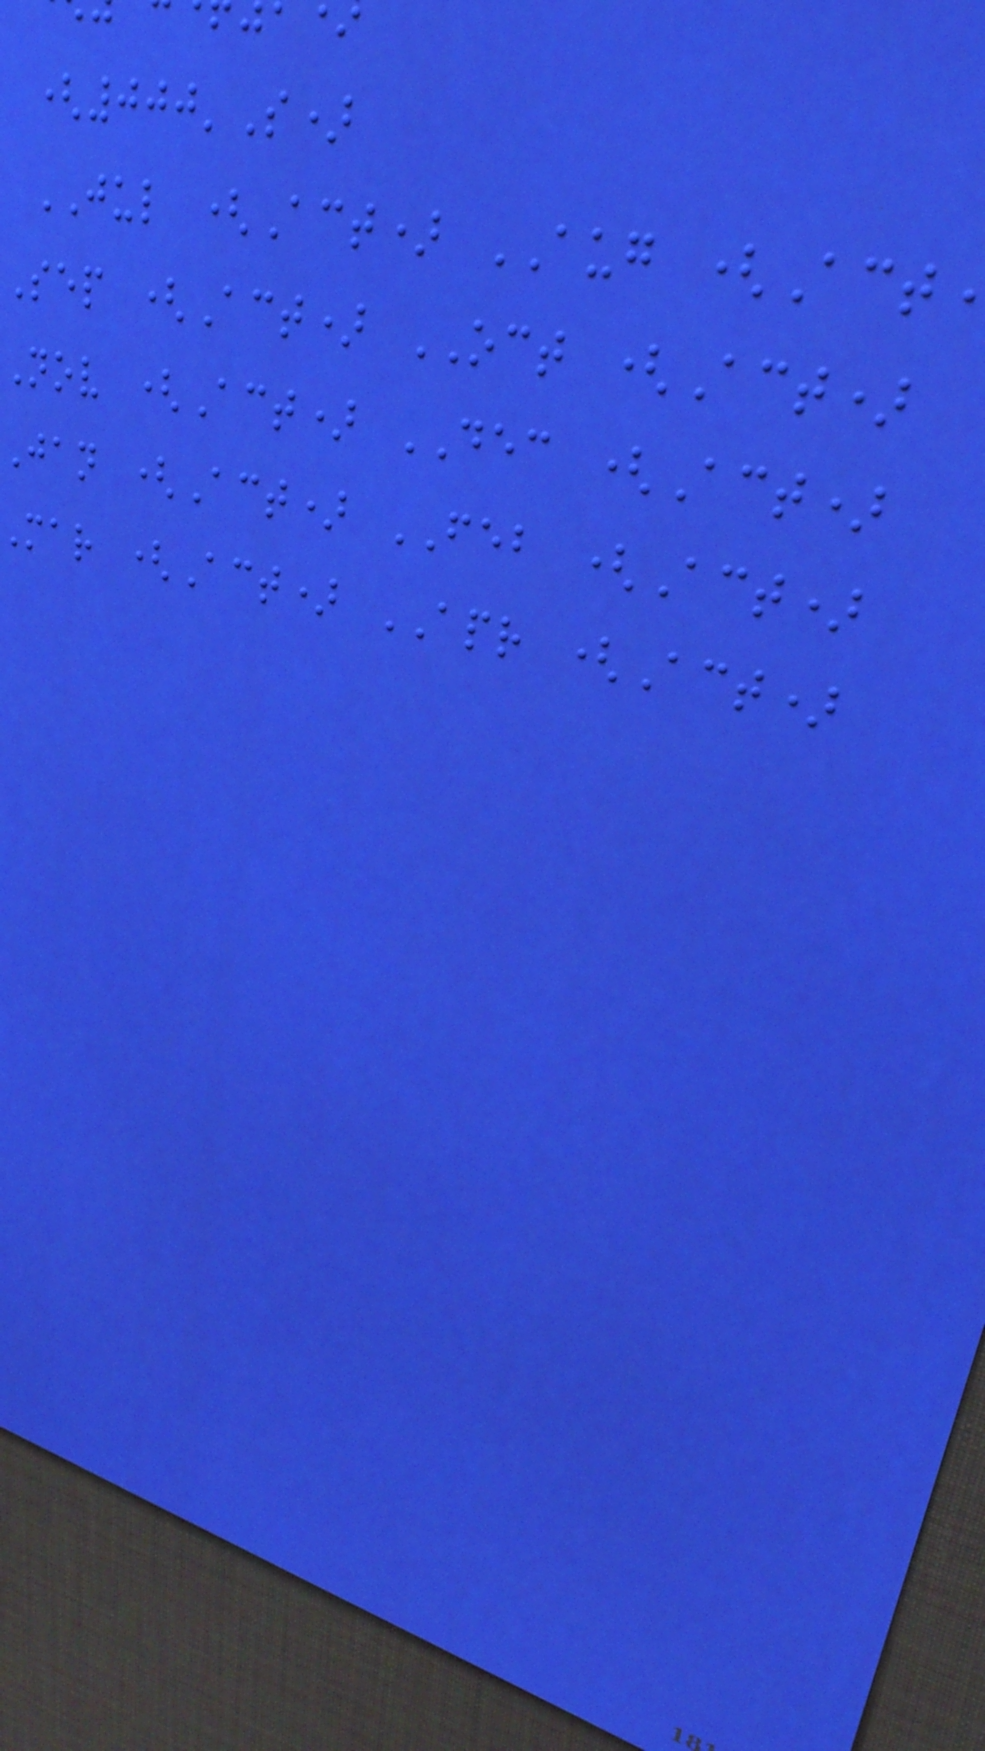(000'S)
JUL (Act) AUG (Act
sep (Act) OCT (Act)
nov (Act) DEC (Act)
jan (Act) FEB (Act)
mar (Act) APR (Act)
